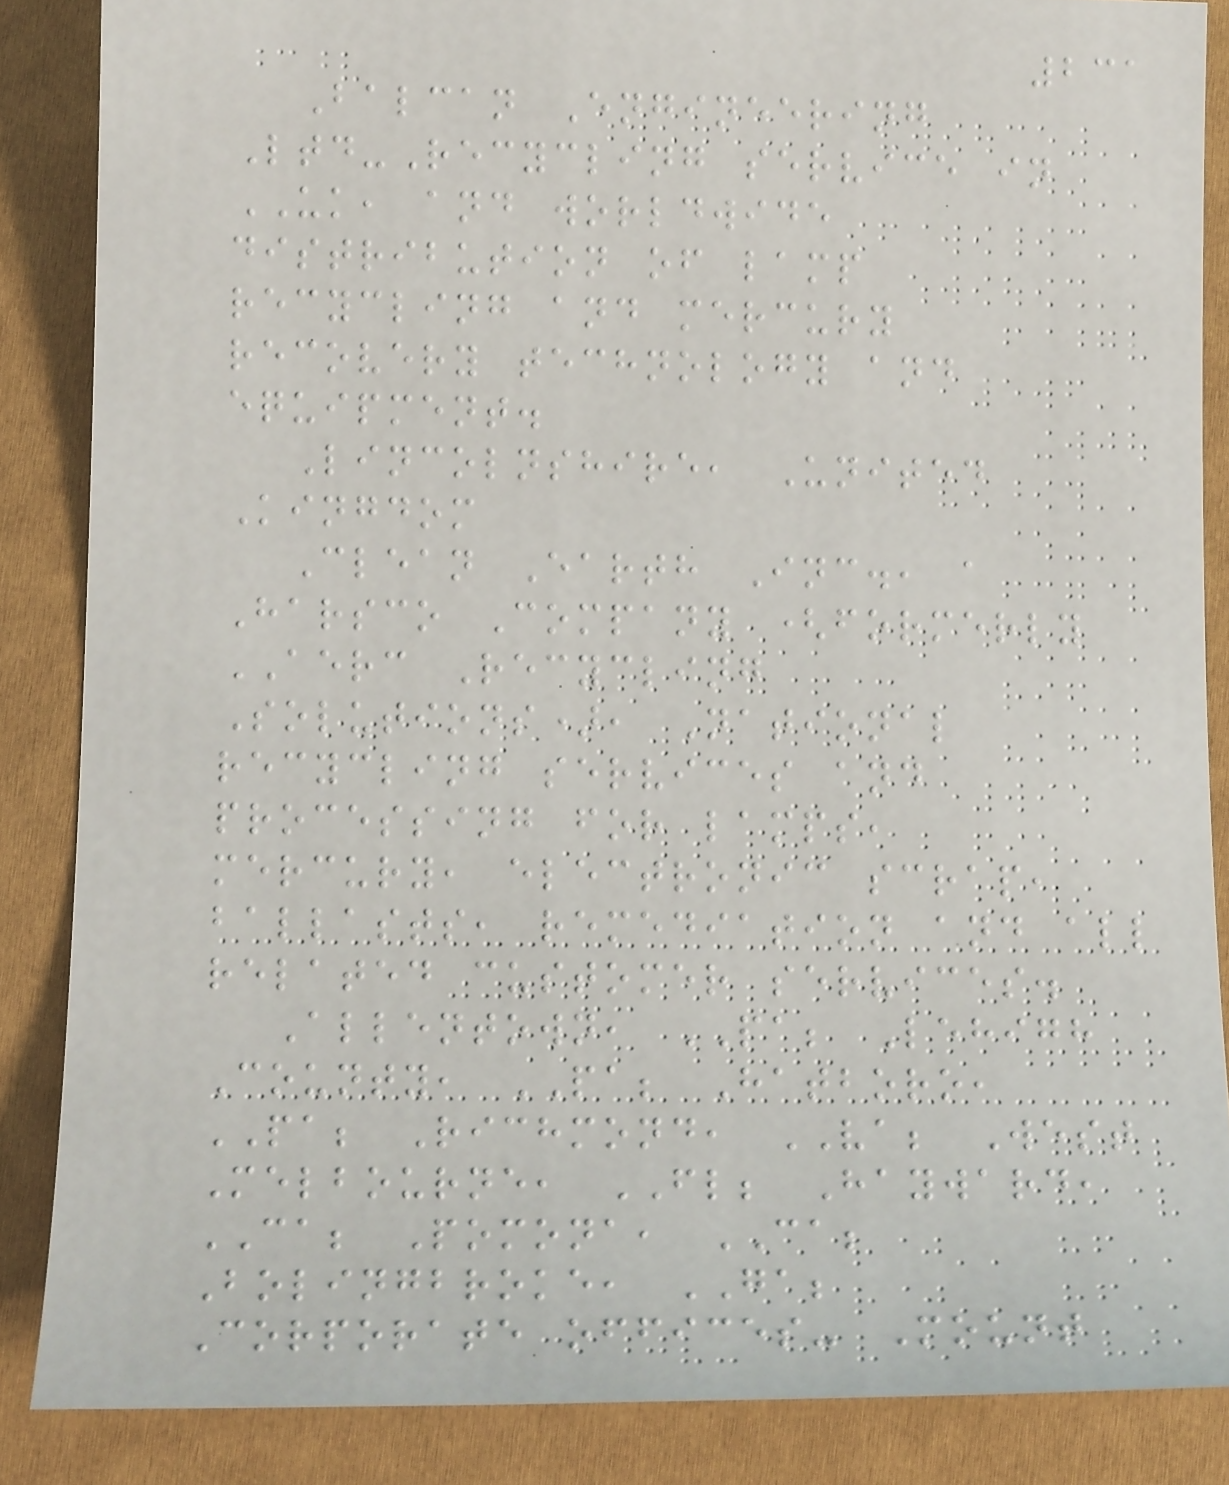231
Balcan Engineering
Ltd-Recycling service in
UK, and worldwide
distribution of lamp
recycling and mercury
recovery technology and
equipment.
Lincolnshire, United
Kingdom
Clean Earth Inc., a
Harsco Company (formerly
AERC Recycling
Solutions), National
recycling services and
processing for lamps,
mercury, electronic scrap,
ballasts, remediation and all
related customer services.
Allentown, PA; Lehigh
County, PA; Hatboro,
PA; Richmond, VA; West
Melbourne, FL; Hayward,
CA; Pomona, CA;
Bolingbroke, GA;
Corporate offices- Mount
